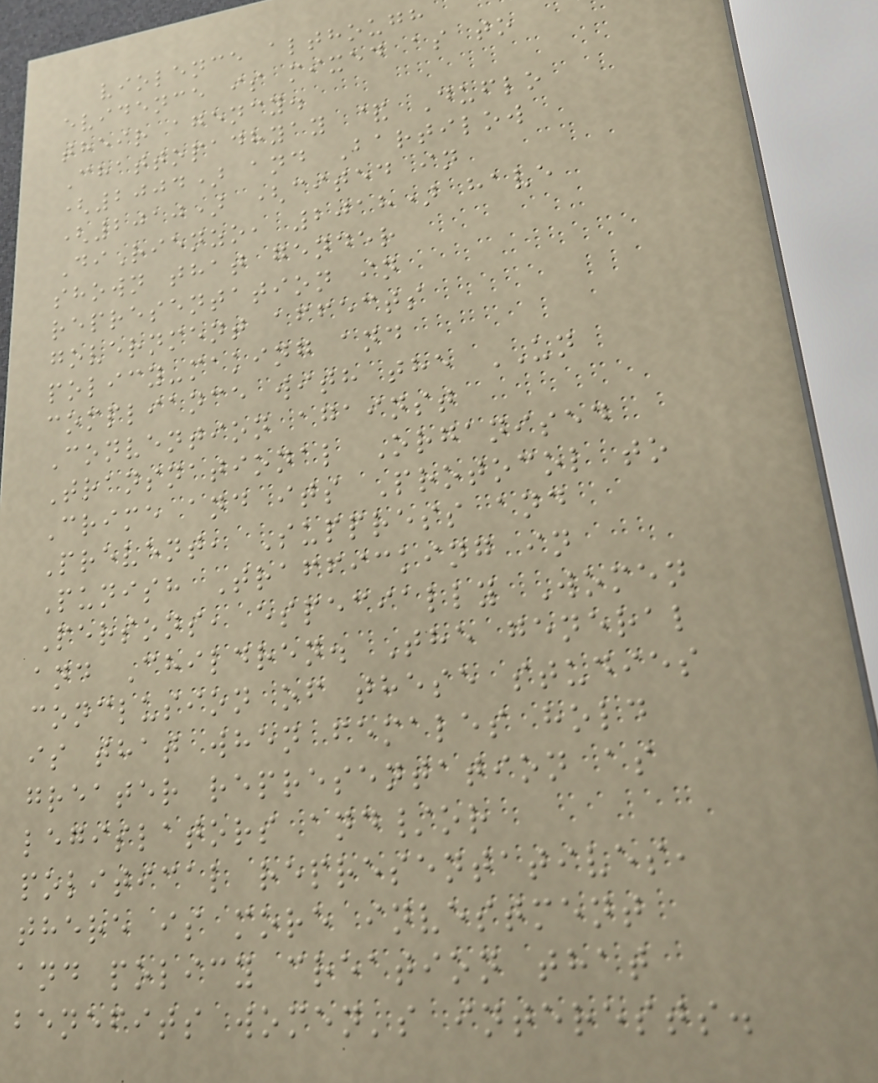violence although
evidence is mixed as to
their agency.
Chattopadhyay & Duflo
(2004) and Bartilow
(2010) (cited in
DiRienzo, 2018) have
shown that gender
representation in
government affects
policy-making and
compliance with the UN
Convention against
Transnational Organised
Crime and its Protocol to
Prevent, Suppress and
Punish Trafficking in
Persons, especially Women
and Children. The general
conclusion of these studies
is that when females hold
greater representation as
legislators and/or
political representatives,
there is more investment
and policy creation that
benefits women's interests.
